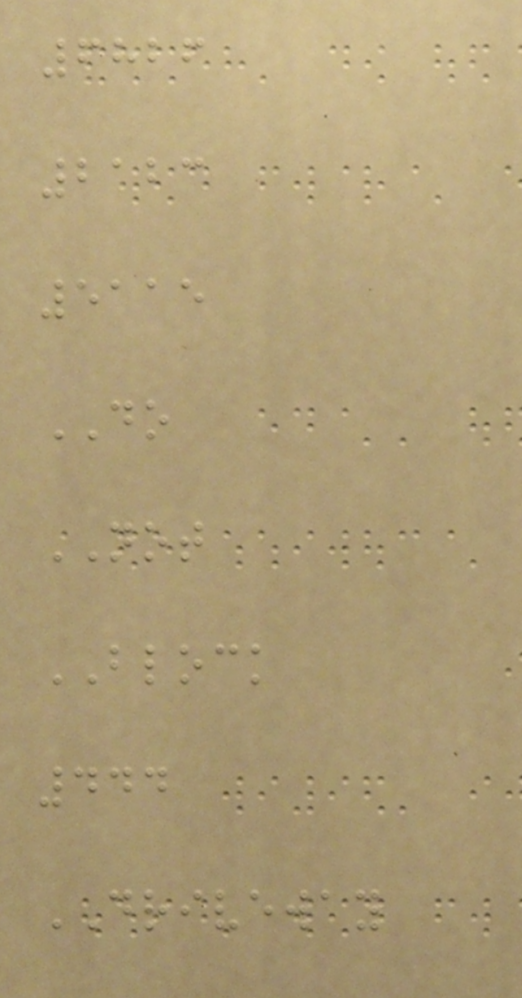6826
2123
5115
DO
NOT
BLOCK
444
DRIVEWAY
